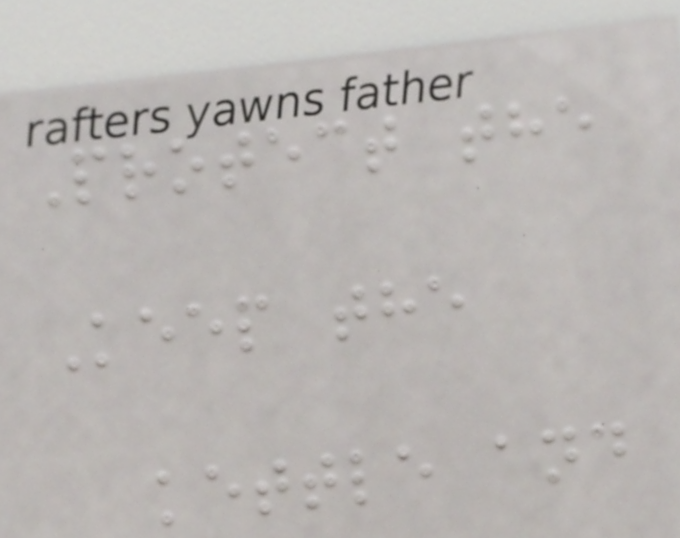Protect the
Keep the
kettle and
